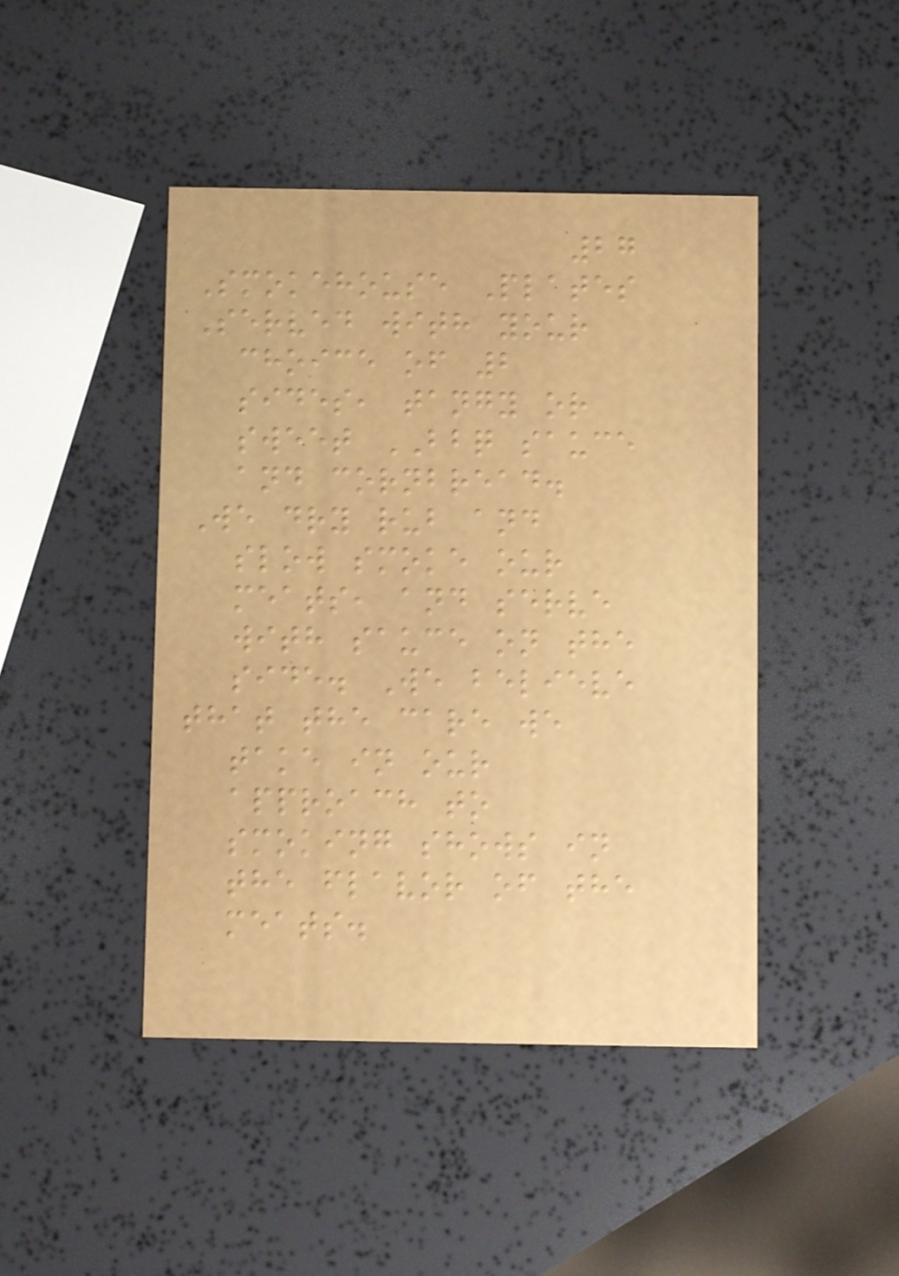27
Smokehouse Plates
Served with your
choice of 2
sides, tangy or
sweet BBQ sauce
and cornbread.
We dry rub and
slow smoke our
meats, and serve
with sauce on the
side. We believe
that the care we
take in our
approach to
smoking shows in
the flavor of the
meats.
